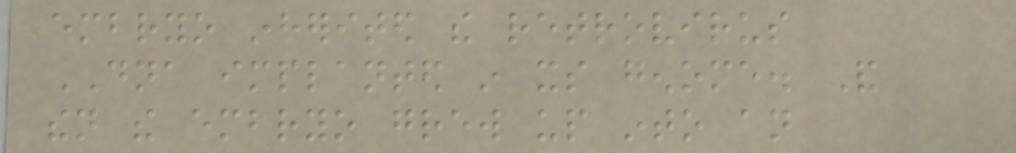embryo inherited the retrovirus
DNA implanted in its genome. And
then the embryo grew up into an
